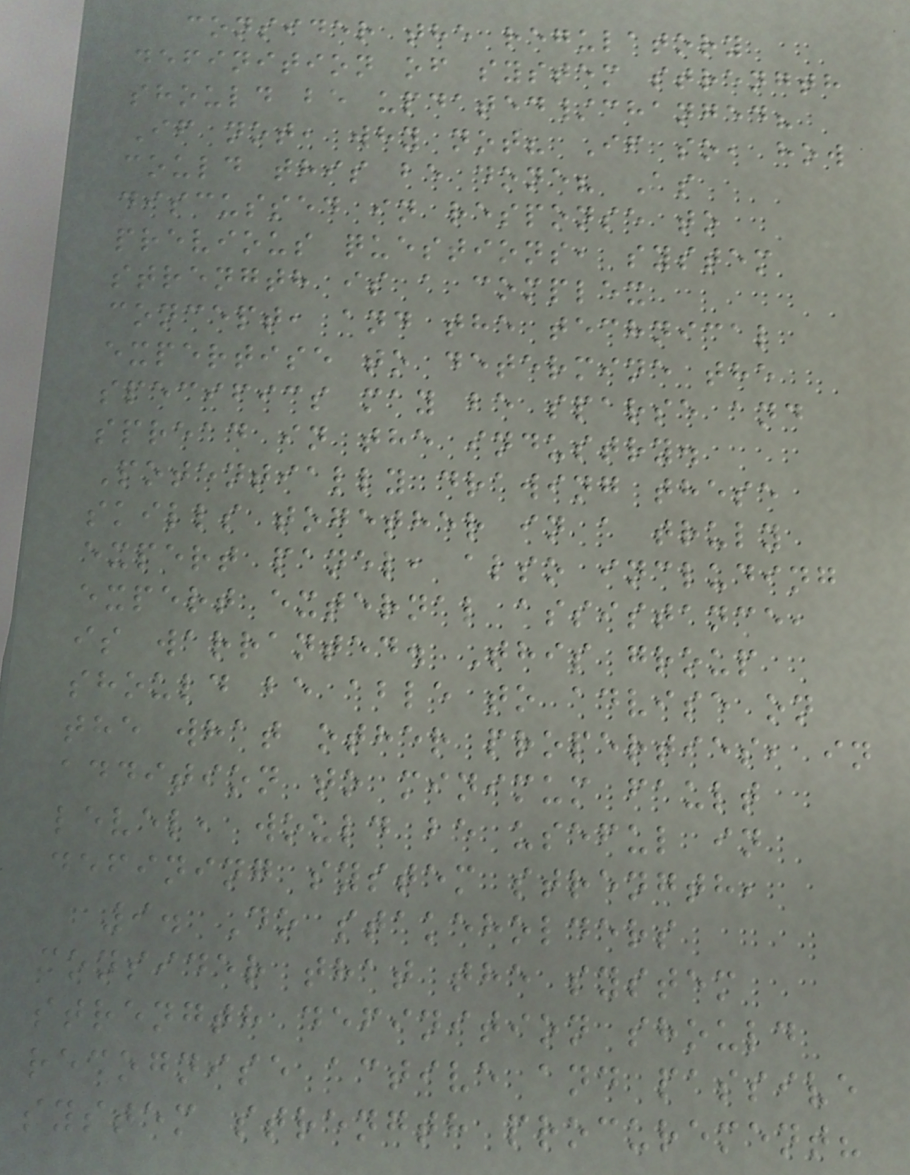consider the regulatory
definition of system strength
should be updated/changed?
If not, why not? If so, how
could this be done? As
discussed in response to
previous questions, system
strength is a complex
concept, and the technical
expertise to determine the
specifics may be sparse and
spread in the industry.
Potentially drawing these
skills together in a truly
expert panel, also including
expert external assistance,
is warranted. This group
should be able to advise on
the what other properties, in
addition to minimum fault
level, would be useful in
defining system strength,
9. Do stakeholders
consider that the system
strength definition should
recognise active and passive
system strength procurement?
